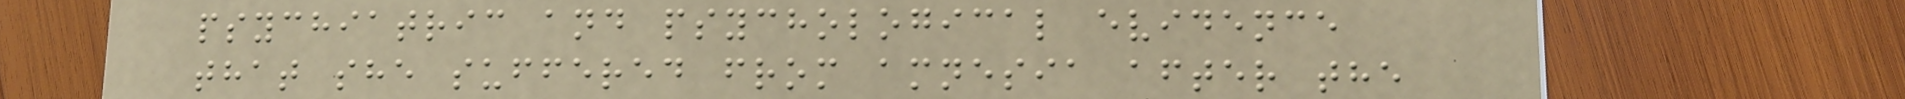psychiatric and psychological evidence
that she suffered from amnesia after the
